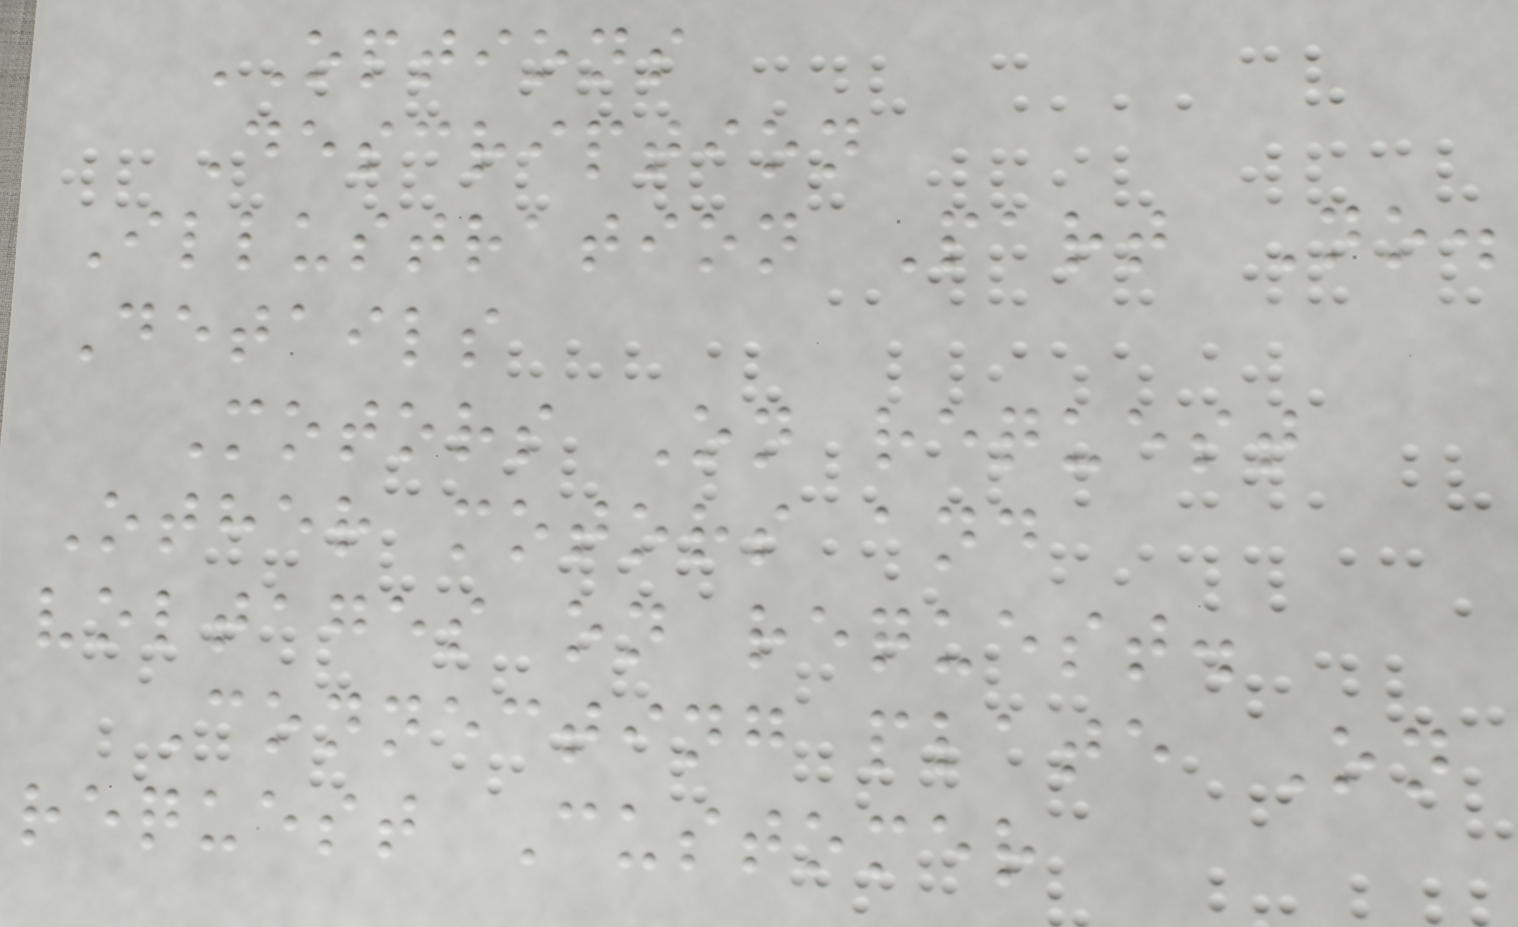OPTIONS
Description
Illustration Part No.
Details
Motors On request
Other motors and
voltages on request.
Connecting plate On
request Customer
